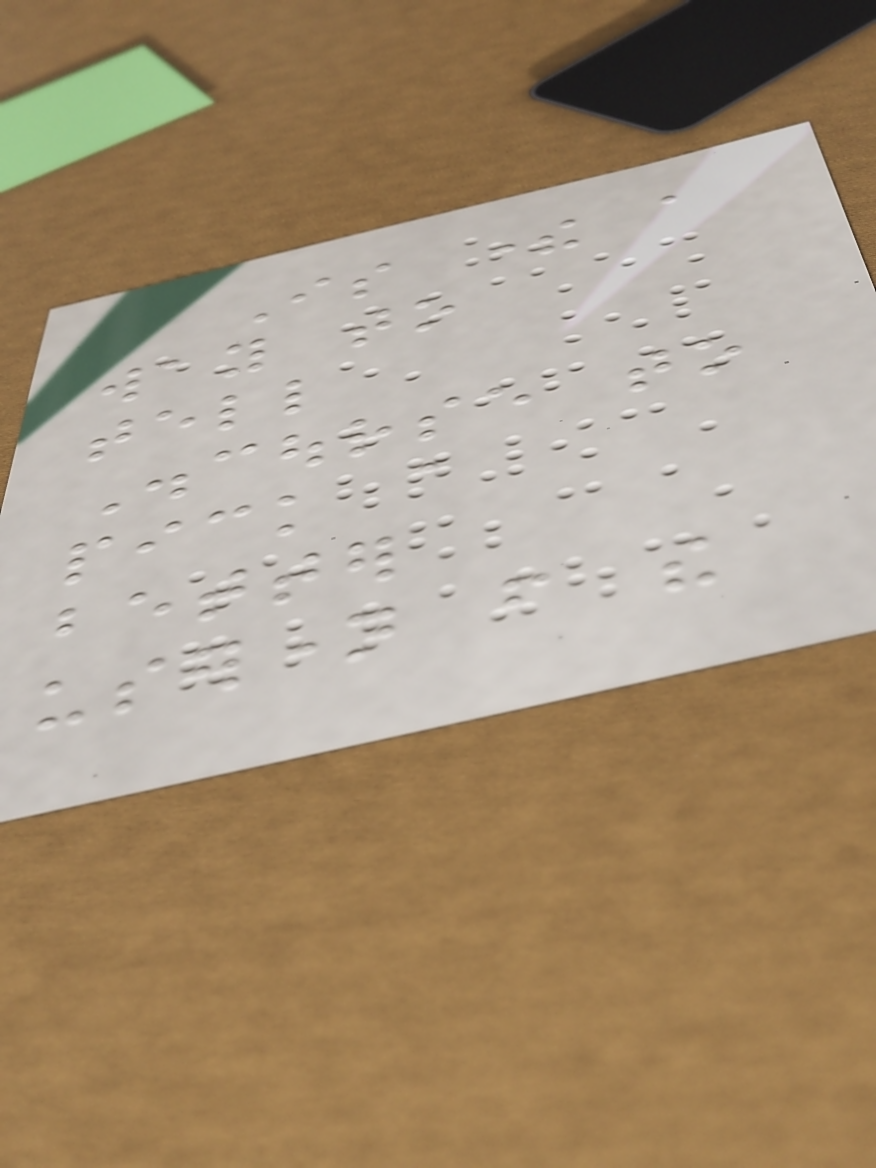Is there a
way to
tell
Discourse to
pick a
better
username from the
